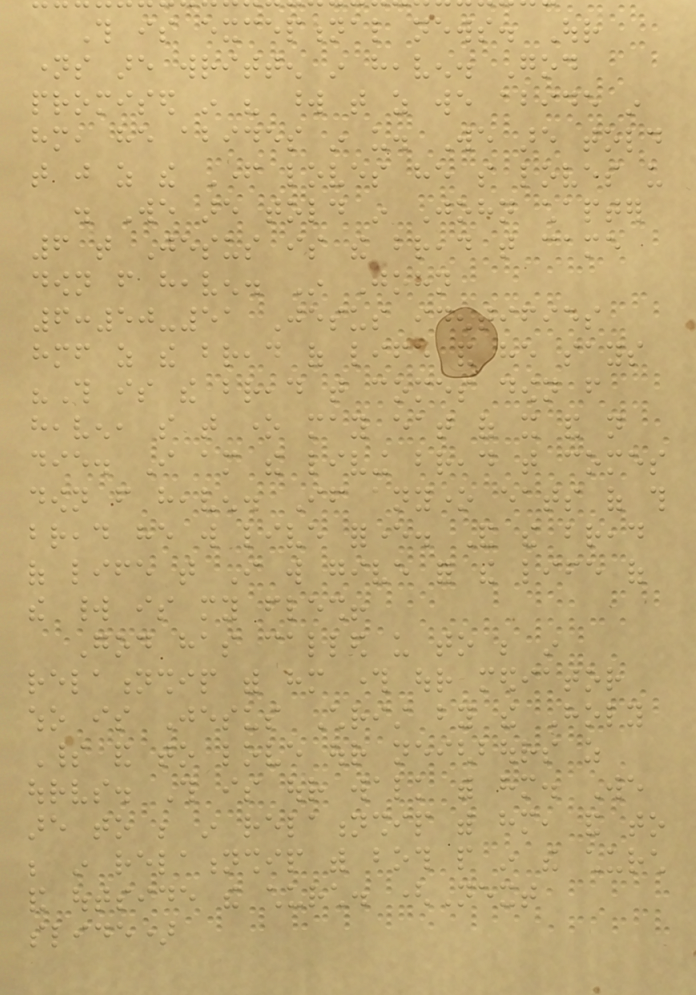This is exceptional news. Our
names are written in heaven. God
promised in his word that as we abide in
him, he abides in us. We are told
that just as the Father loves he so loves us
. We are told in John chapter
6 that Jesus is the bread that came
down from heaven. In John
6:50-51 Jesus identifies
himself as the bread of life and he says
"This is the bread that comes down from
heaven, so that one may eat of it and not
die. I am the living bread that comes
down from heaven. If anyone eats of this
bread he will live forever. And the bread
of life that I will give for the life of
the world is my flesh!
God has called us to be in
relationship with him through our mediator
who is Jesus Christ by the Holy
Spirit and to love our neighbours as
ourselves. This is our walk with him. We
are to be in relationship with him, and to
be in relationship with both people in the church
and outside the church. (Next
slide)
